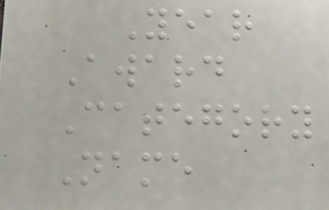Year
Award
Category
Name
